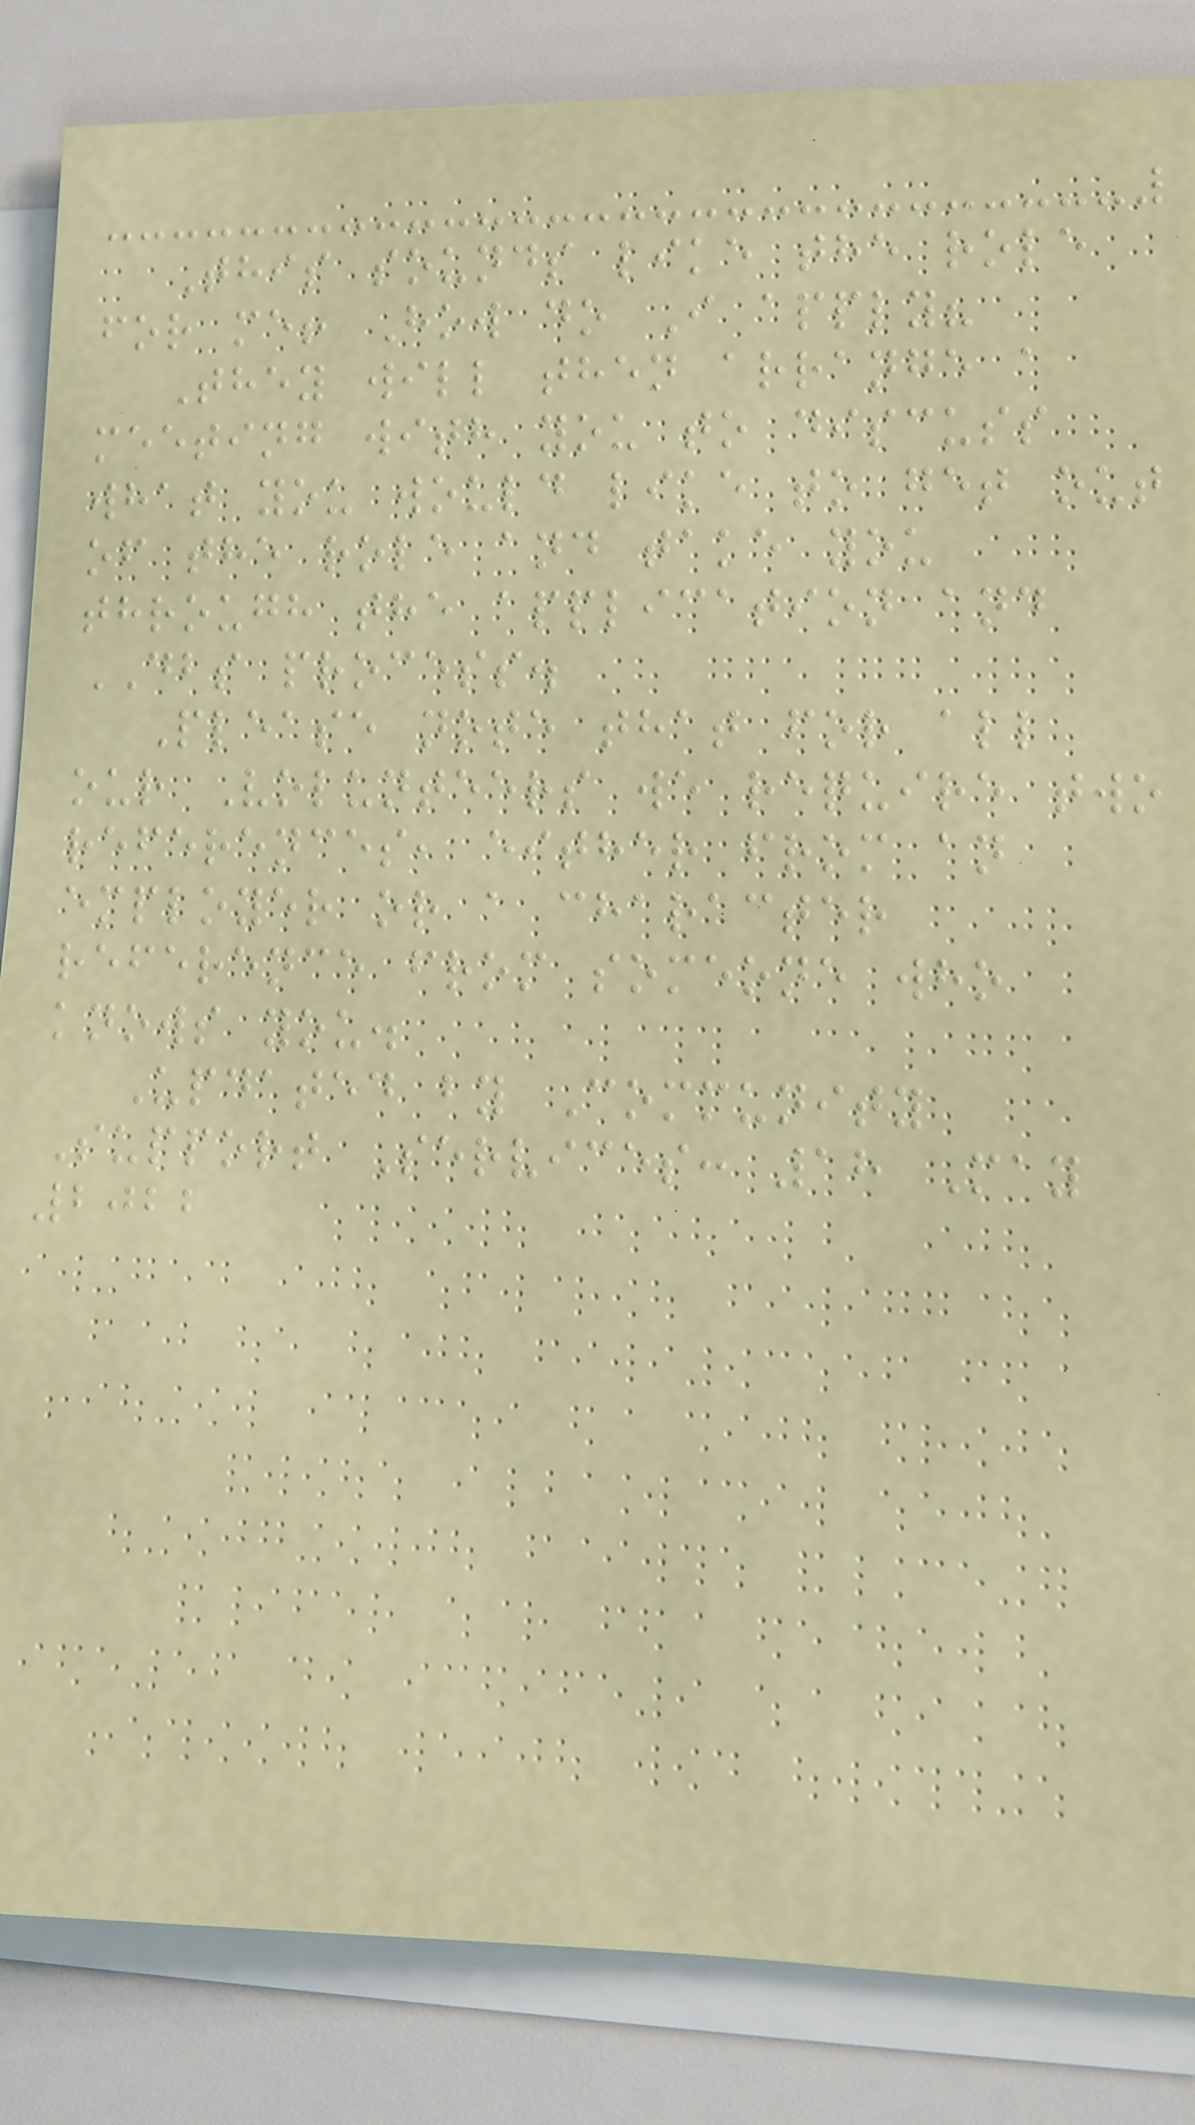This sounds like the role
for me! How do I apply?
They will then arrange a
meeting with you to discuss
what you would like to get out
of the role and take you
through the application and
DBS process.
Please note that for all
our Volunteers we require two
references, either from an
employer or a character
reference from someone who
knows you.
Updated by Community
Support Services: 18 May
2022
